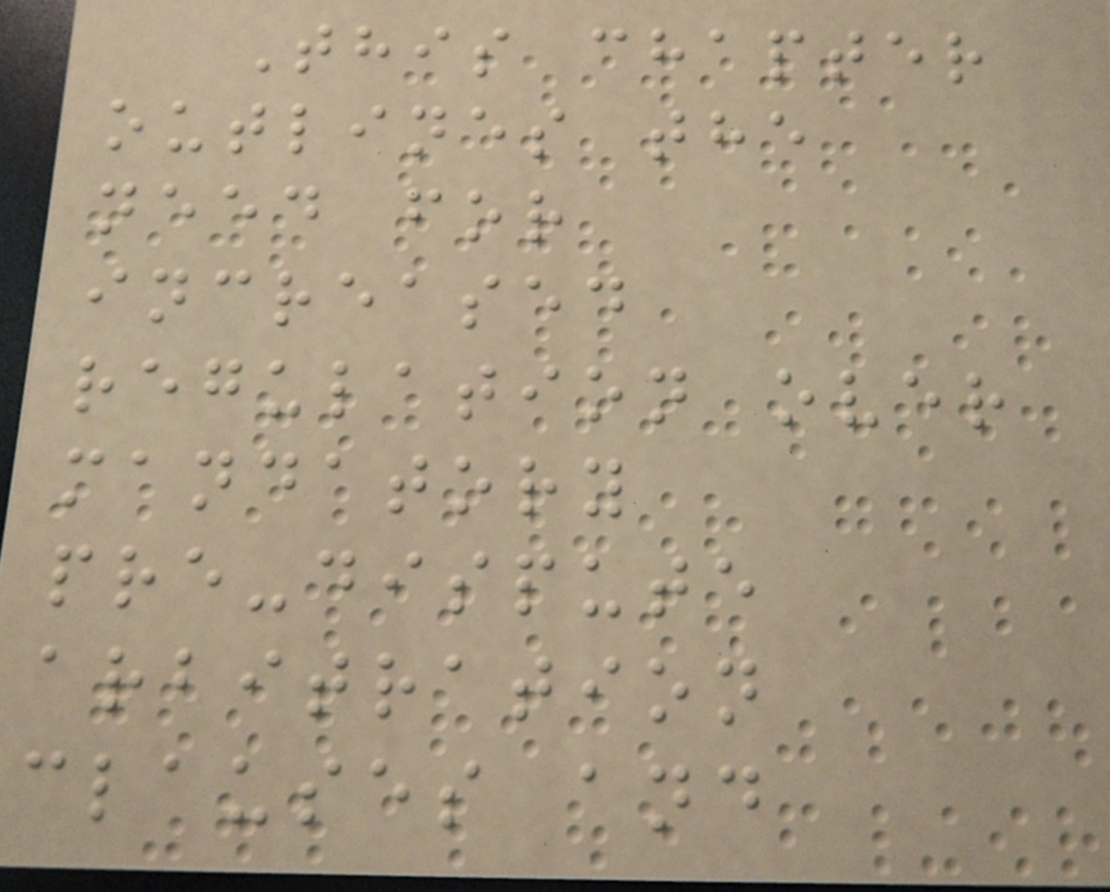This chapter
outlines the
need for
increased
regulation over
mandatory
pre-dispute
arbitration
clauses and
